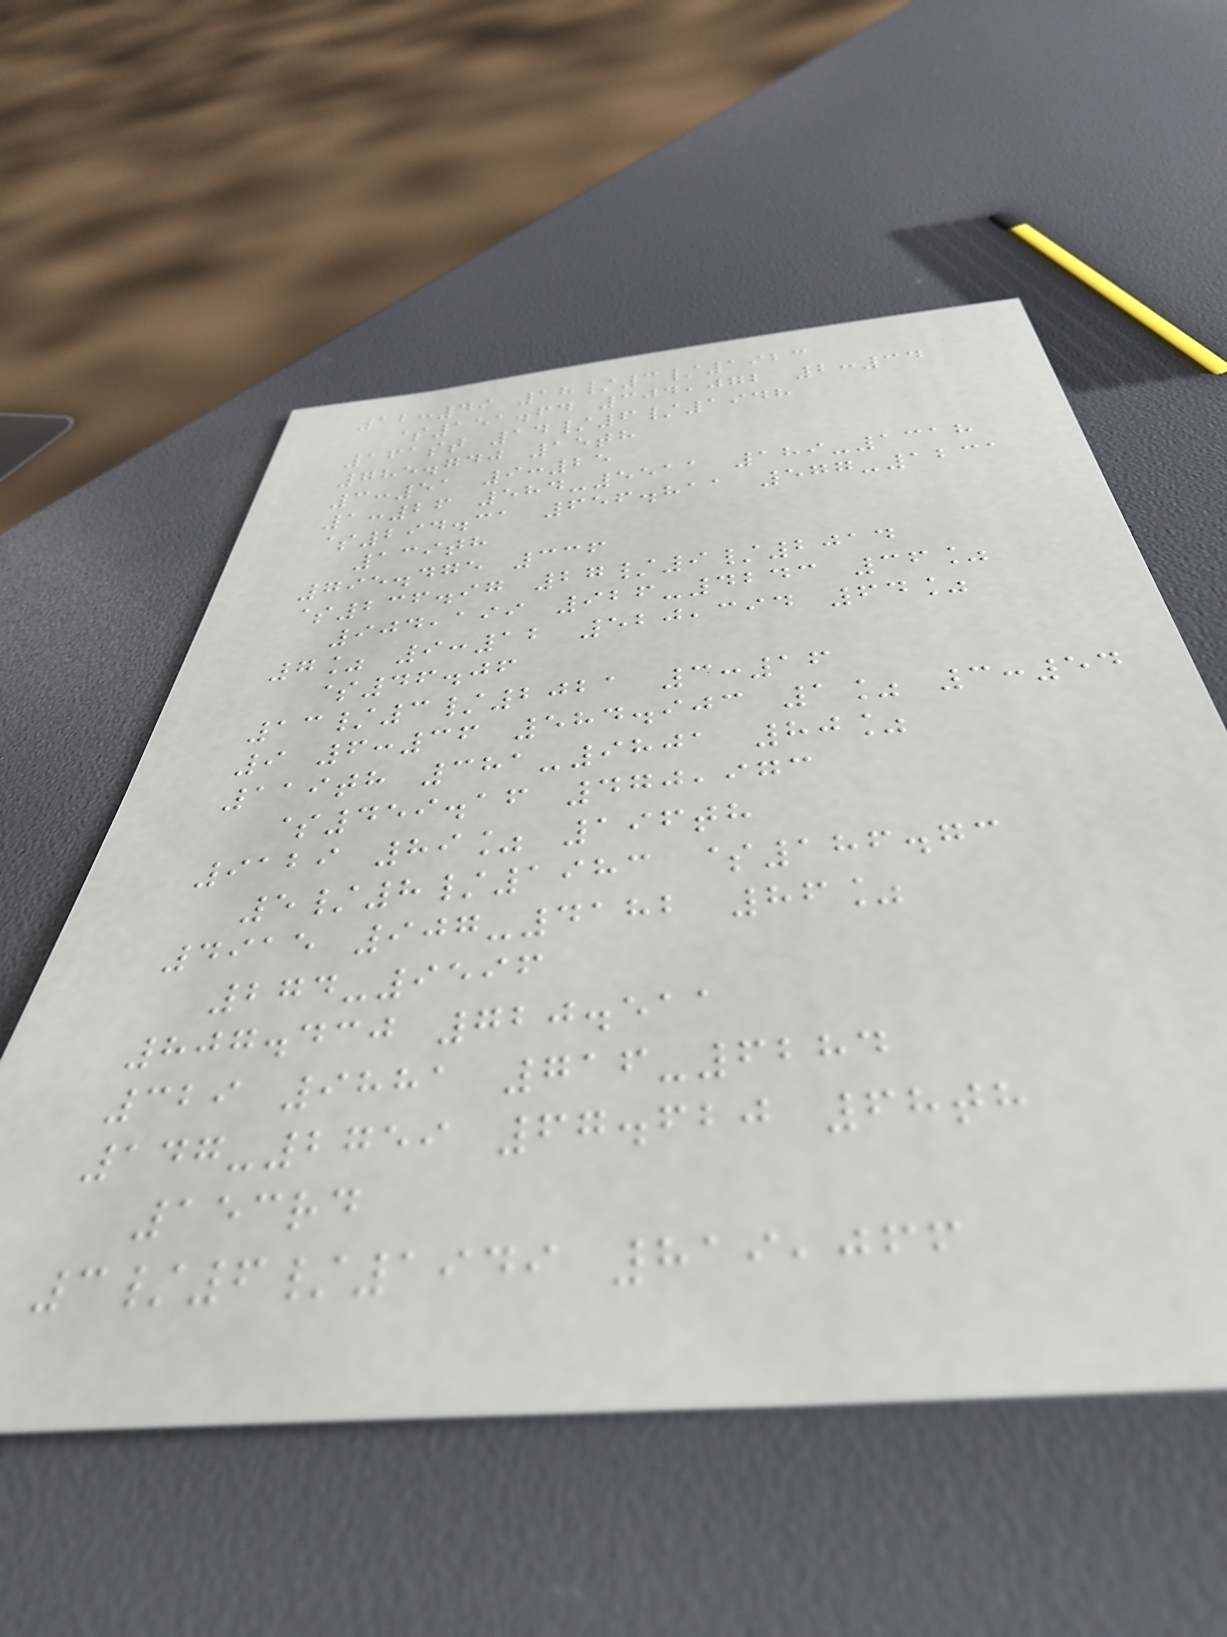12:49 18/3/1923
$151.64 304,072 2:34
161st 14/6/1948
785.740 15th
3:51 9:25
1:26 584-5511 189-1318
$294.31 656.811 577-1231
139th
795.475 336
$236.97 27/9/2014
904,199 926-4243 36%
7% 9:12 520,394 64%
$46.06
13/3/2021 3:16
9 6:36 584.903 1% 3:54
119th 381-9801 80%
$459.16 470,973
9129 89% 196th
5/8/1983 $186.73
4915 907-4182 86%
274-9596
807.430 720.511
329 9881 716-6284
147-2759 67.620 68th
153rd
3/6/1949 819,066
